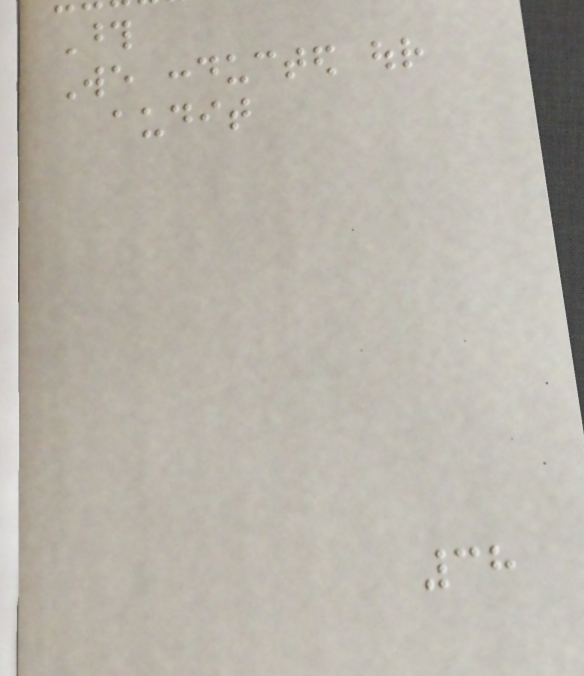Those
We conducted our
audit
38
